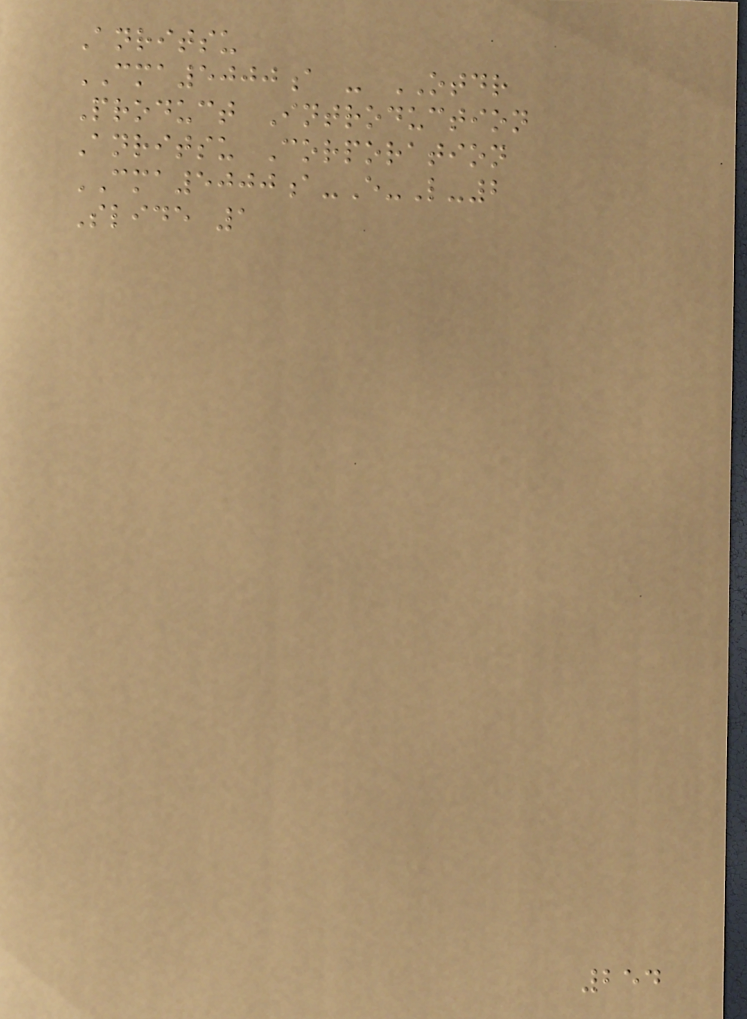Anritsu
CMA5000a - OTDR
Product Introduction
Anritsu Corporation
CMA5000a-E-L-2
Slide 1
254
